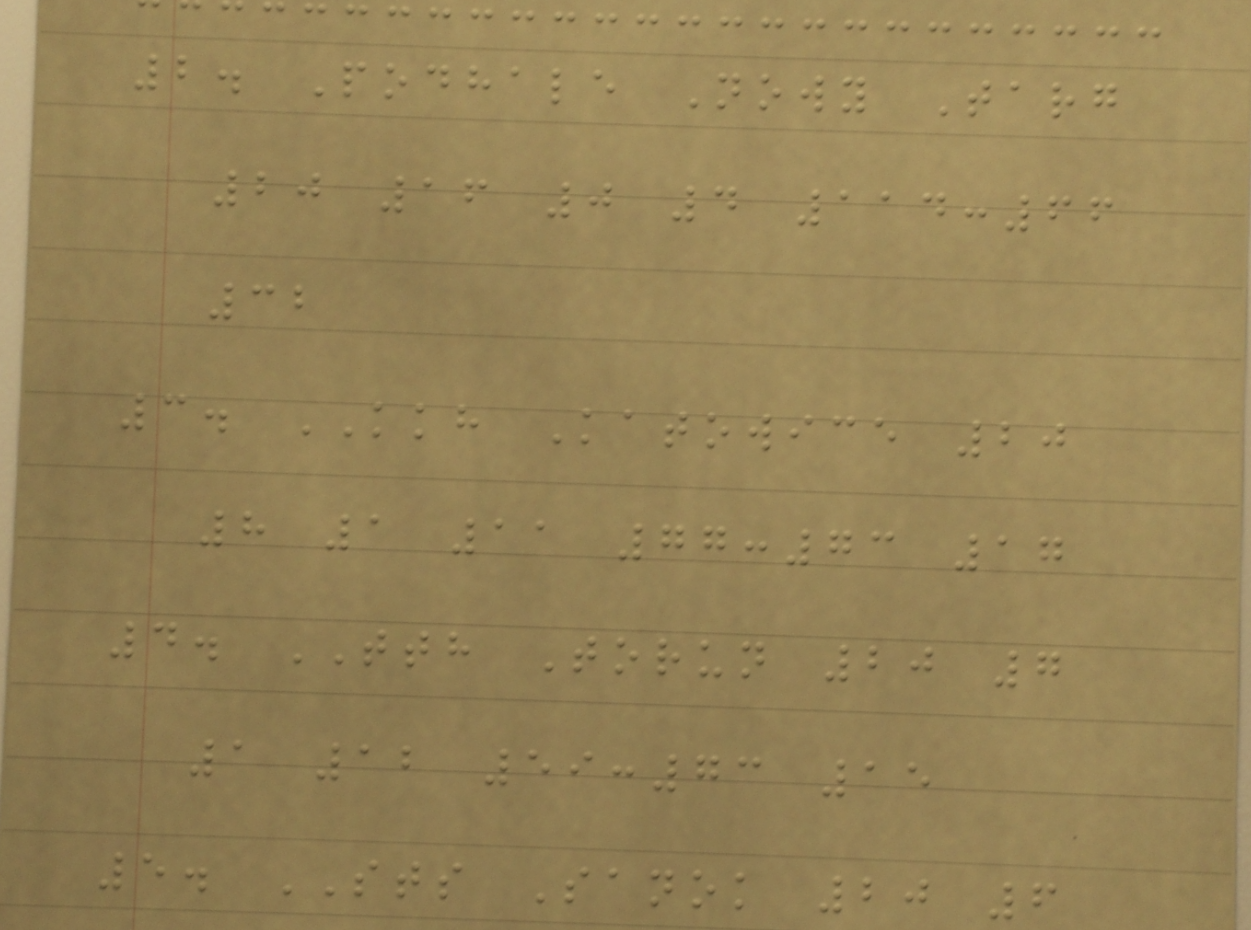2. Podhale Nowy Targ
20 16 0 4 114:66
32
3. KKH Katowice 20
8 1 11 77:73 17
4. TTH Torun 20 7
1 12 59:73 15
5. STS Sanok 20 6
